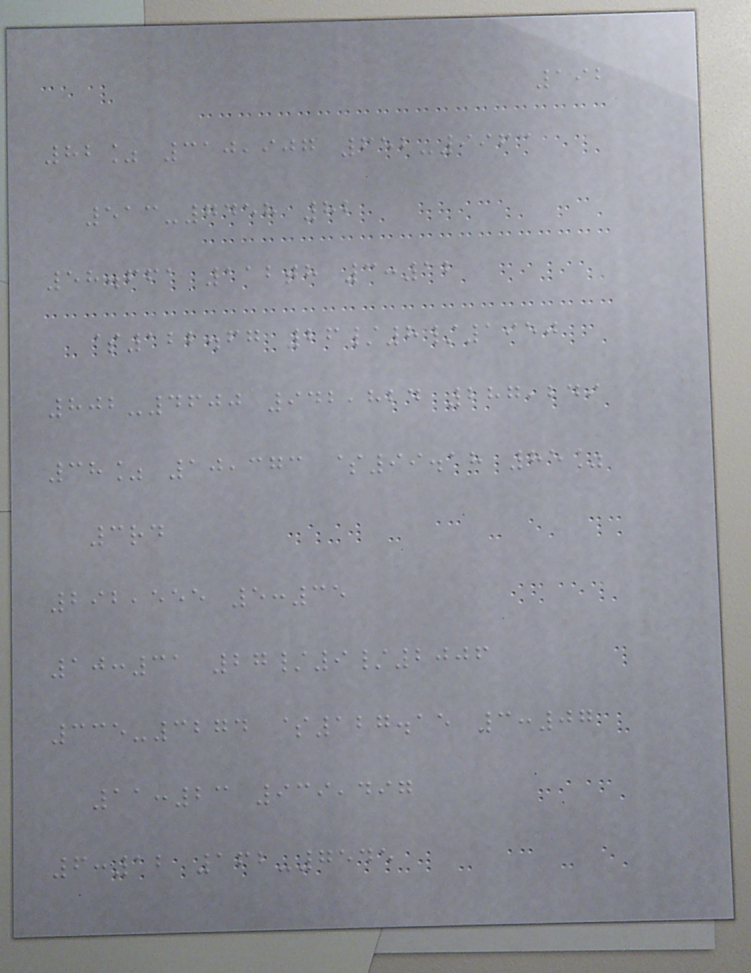192
82% 310,907 652-9963
513-7458 82
58.661 112th 3:12
$122.67 26/8/1950
802-4600 942,824 287,249
38% 10,373 $99.18 85%
3rd
292,555 5:35
10:31 27/9/2006
335-3274 $127.15 3:07
11:23 939,497
6:12 162-7545
